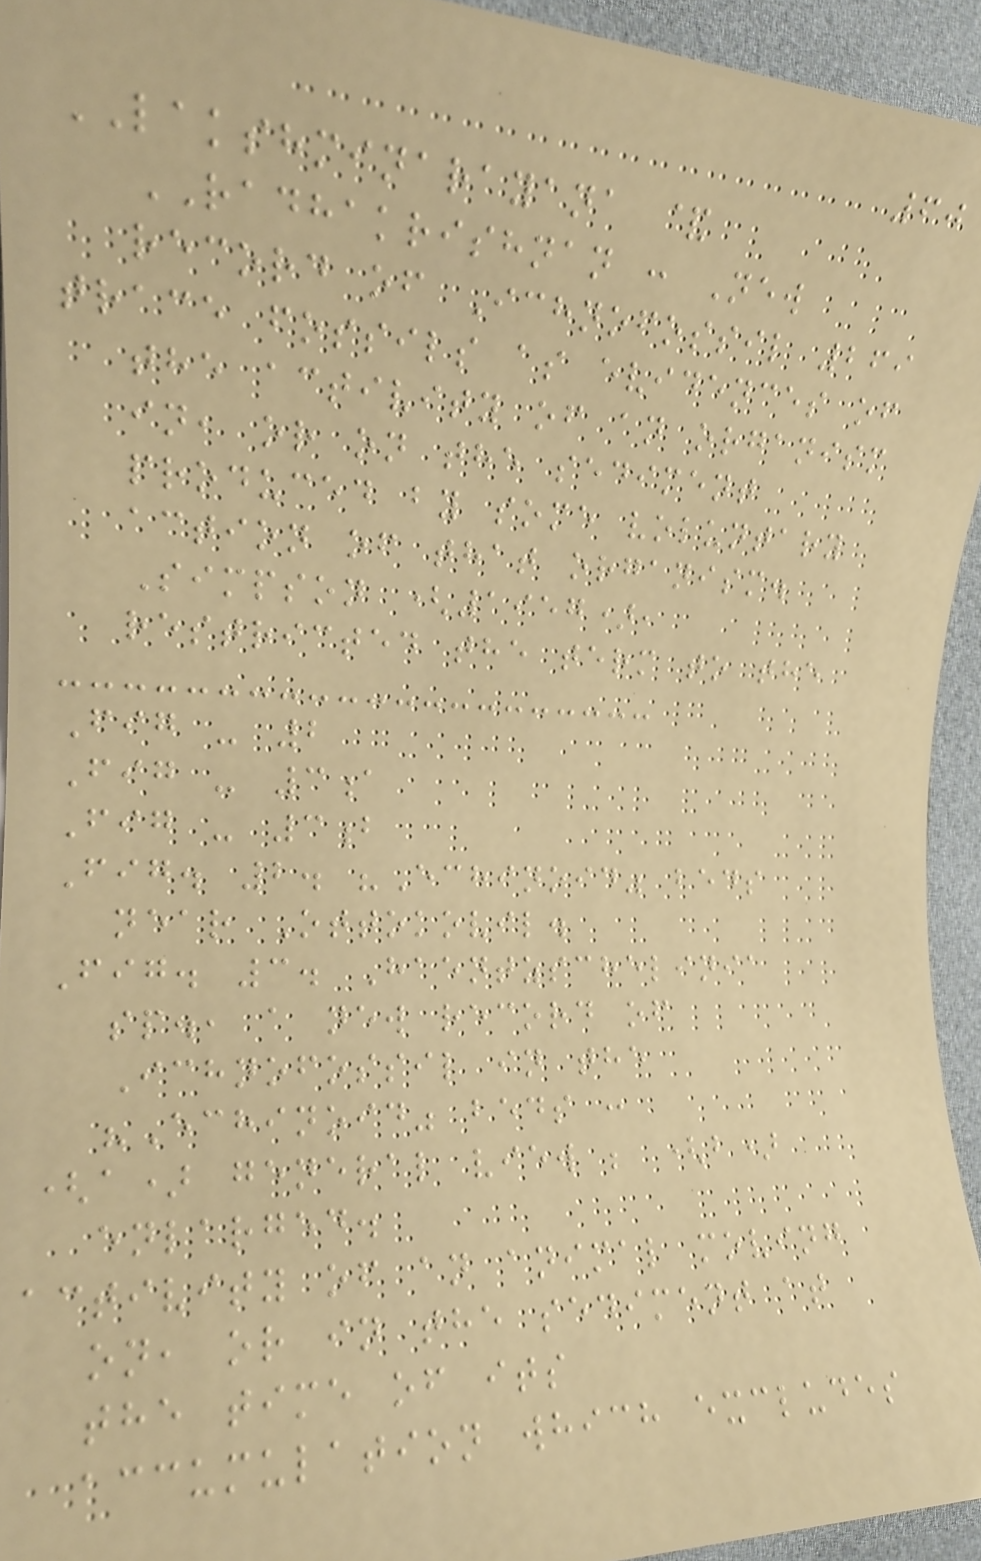60
LAKSHMINARAYANA &
RADHAKRISHNAN : New
record of Ichnofossil 269
trace fossils as evidences of
the activity of an organism
in, or on the sediment
produced by some voluntary
action of that organism.
Simpson (1957),
restricted the term to the
Fig - 2
Fig - 3a
Fig - 3b
Fig. 2. "Echinoid" beds
near Ottokovil.
Fig. 3. Haentzschelinia
sp., a new record of
Ichnofossil in the
"Echinoid" beds :
(a) general view ; (b)
enlarged.
activity of an animal moving
on, or in the sediment at
the time of its
accumulation which excludes
